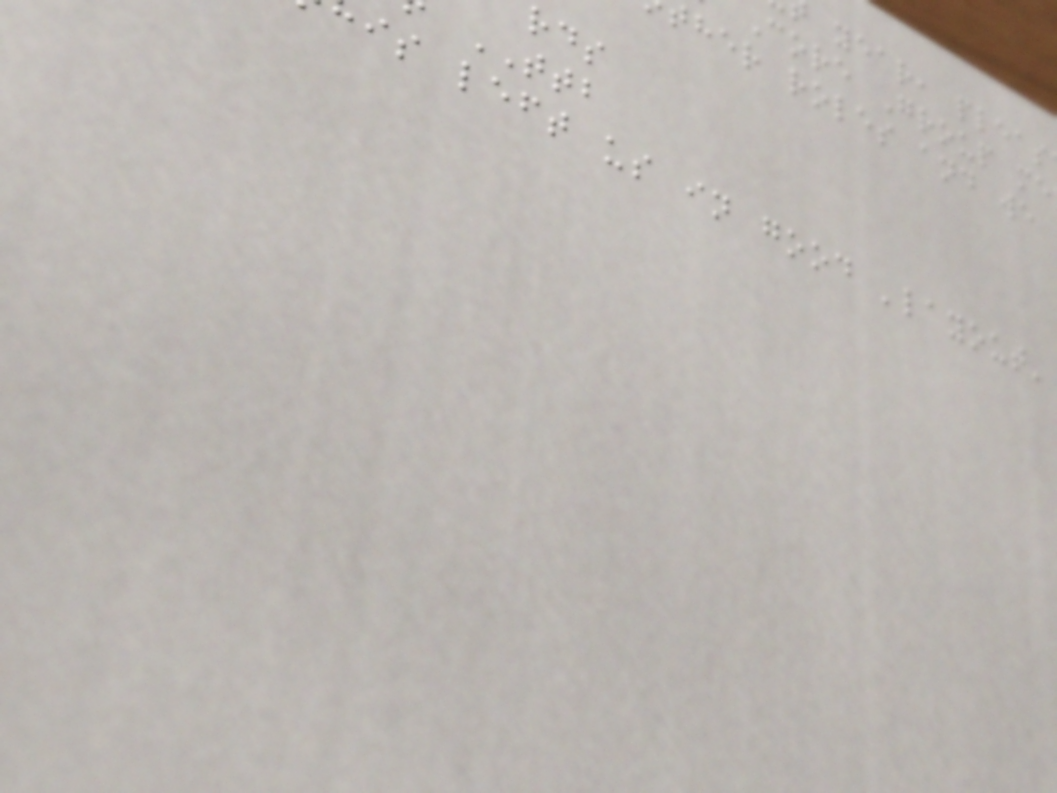year, pleas
Core Group me
her roles and we
TTB
is left us in good 'layout'
